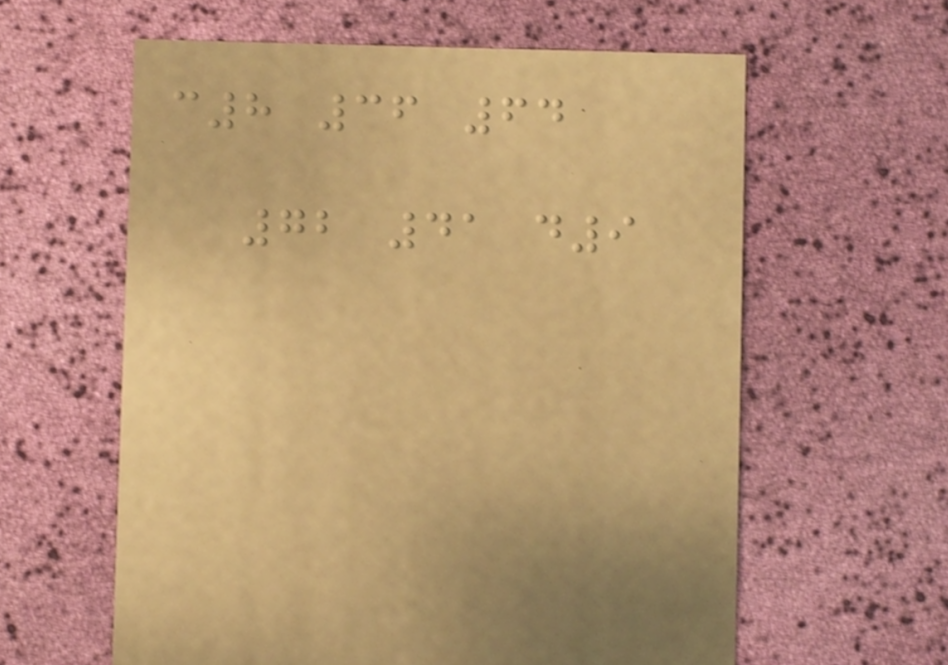c8 36 64
72 41 d9
